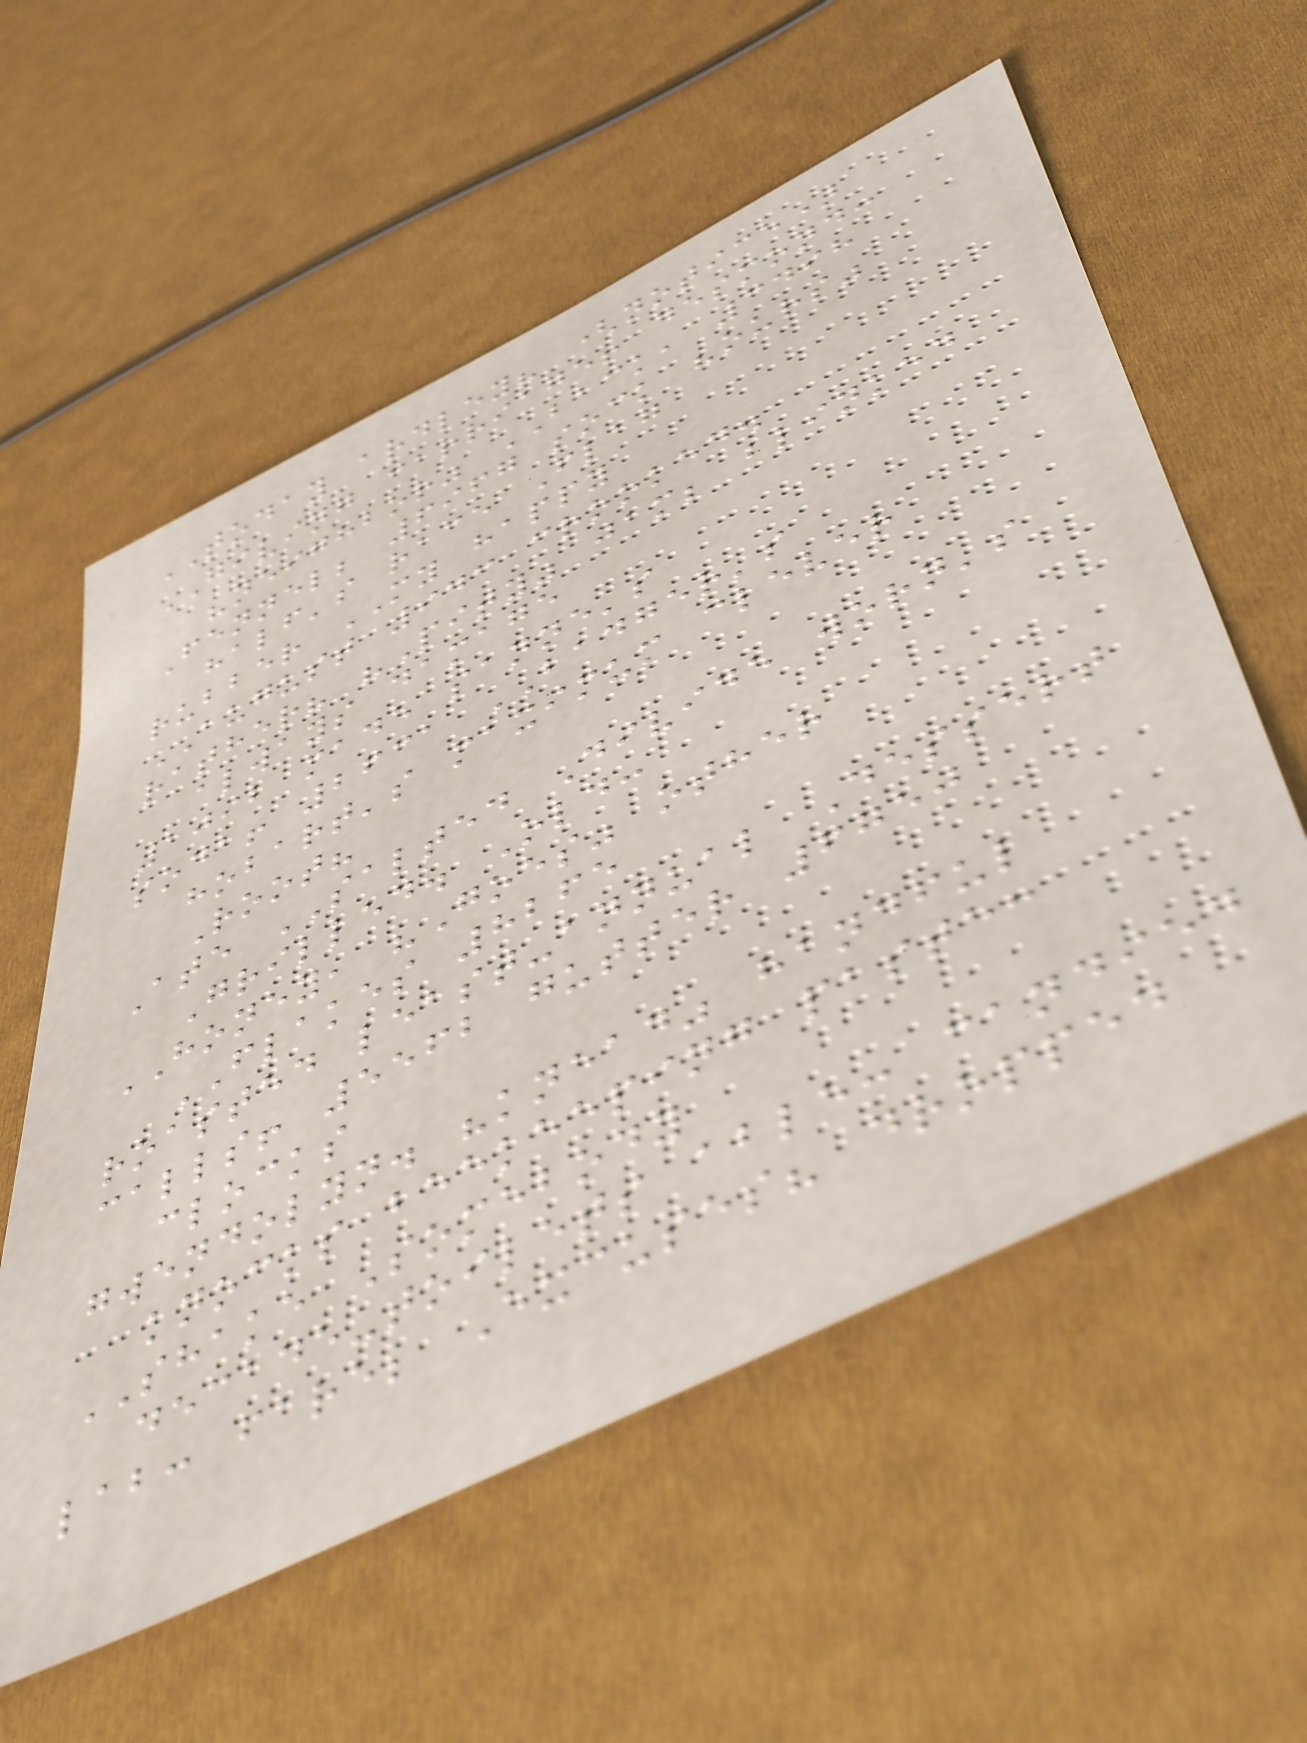TODAY ardley? (notice)
GIVING carriage! desmond:
"neighbor" BACK, 3498
Fennel; 6967 sock "ours"
half's race Flag
rubber MY happy
AUGUST 943 crooked.
rather? "Pity" jam; blinked
always damage
1092 made sanne's
soda! 2631 BADGER's
hobart's maximum clever
Root?
Ate SALTED Divide worn's
Grilled. Old:
HONEY, "Goes" other
FLAKES 8265
roasted least-annual Dessert
calls! 5562 gutter 6750
clocks
gwendolyn. "knead" handful
knocks beekeeping paste:
SHAKE Somebody
decade-toilets able: candied
lab: fare; Excuses? dropped
